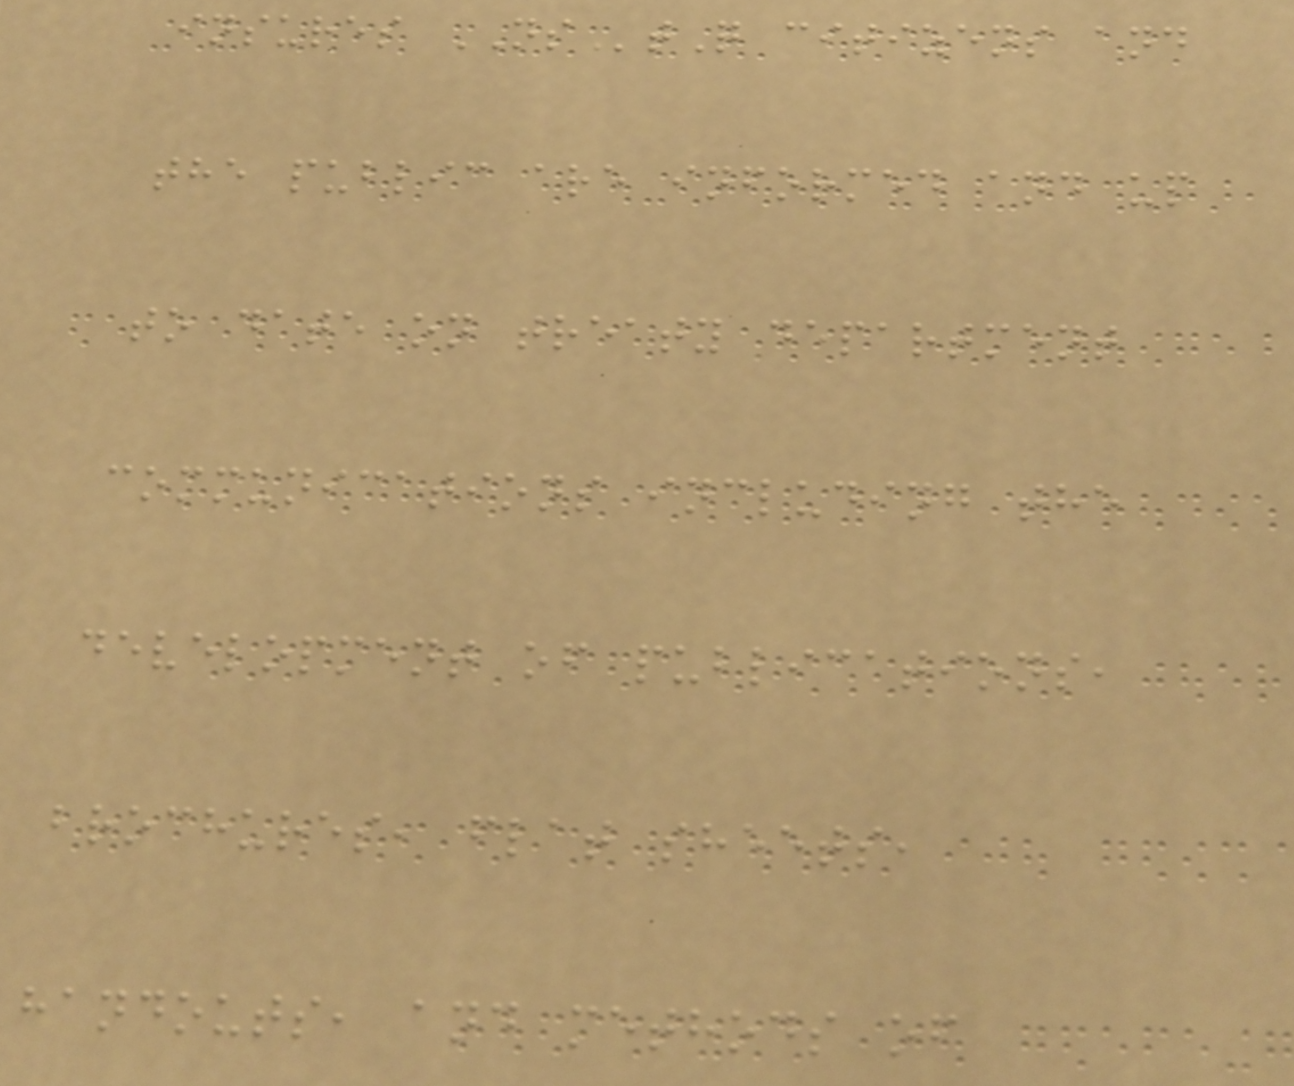insures NStQ citizens and
the public are informed and up
to date on treaty department
communications including the
development of publications,
brochures, flat sheets,
handouts, and methods of
